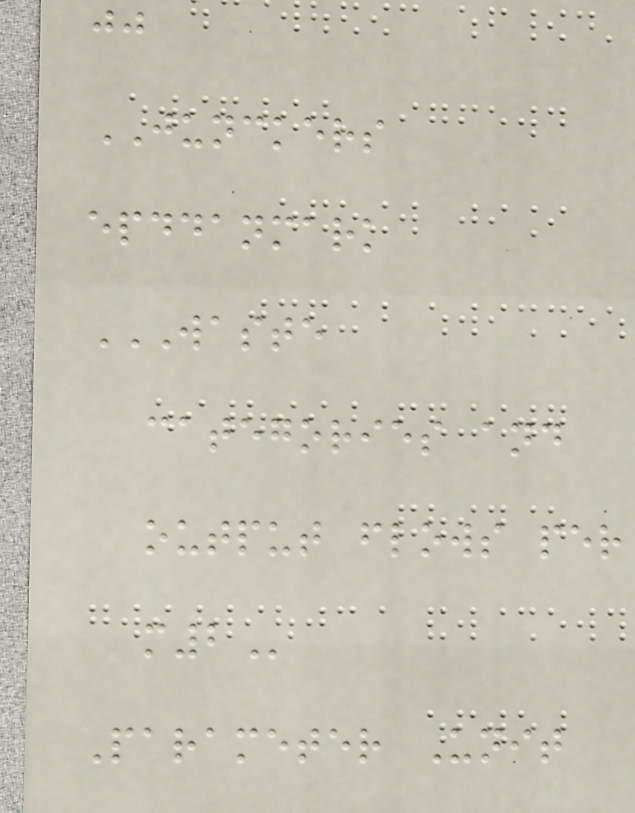jj
JUNCKERS
epddanmark
WASTE
CATEGORIES AND
OUTPUT FLOWS PER
M2
Parameter Unit
